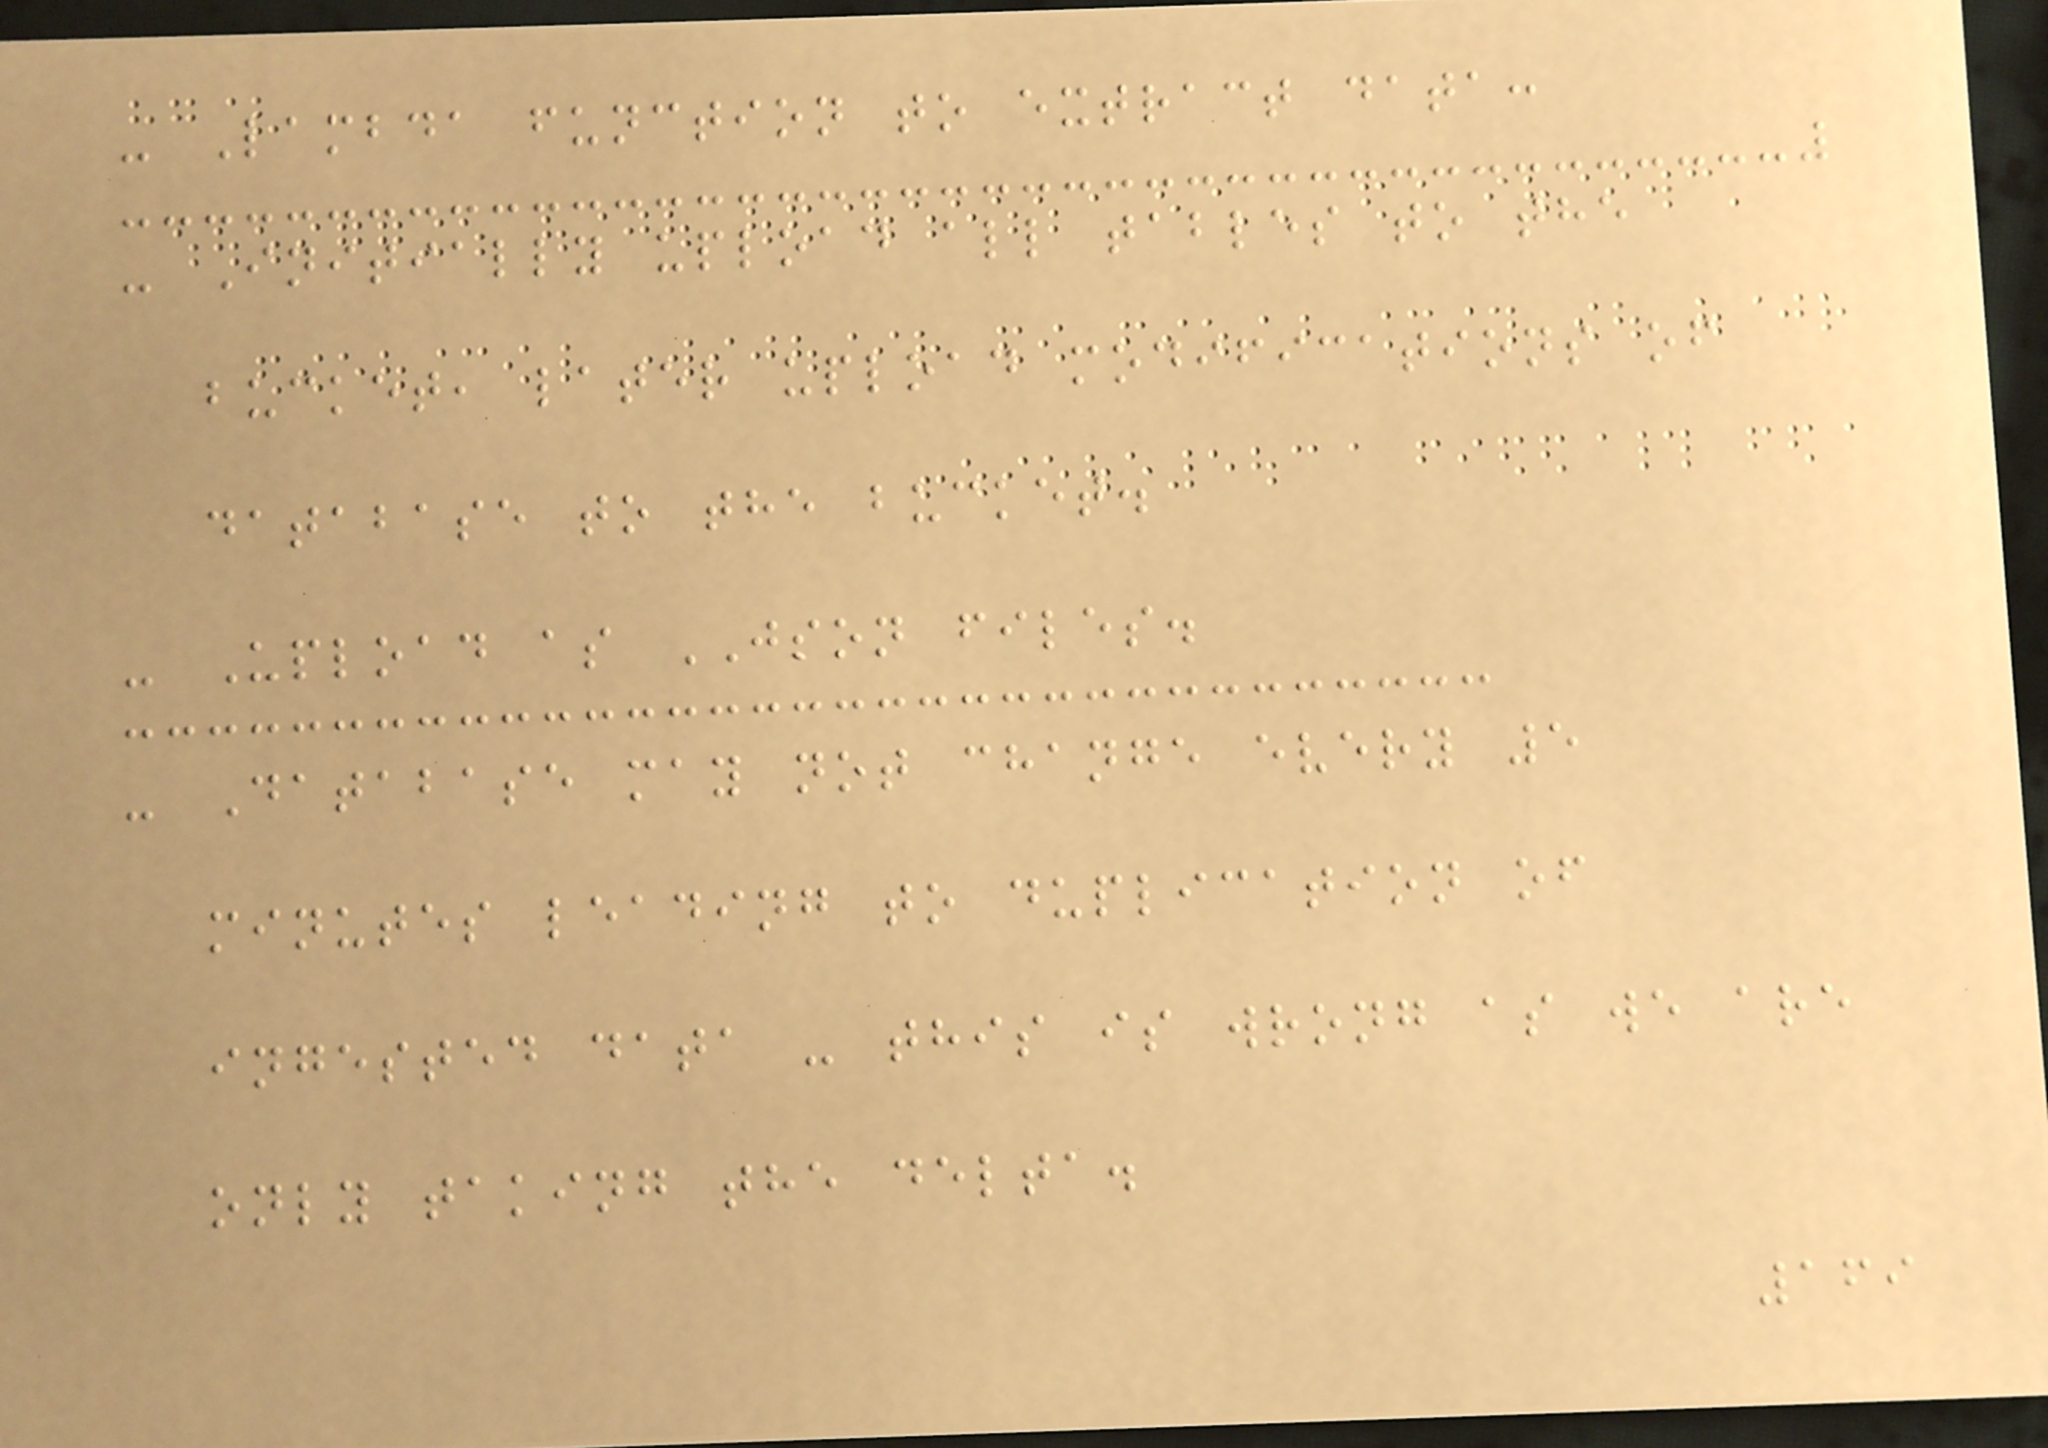- Lambda function to extract data:
- Initially upload all tables to the
bucket, later upload modifications of
database to the bucket.
- Upload as JSON files.
- Database may not change every 5
minutes leading to duplication of
ingested data - this is wrong as we are
only taking the delta.
169
